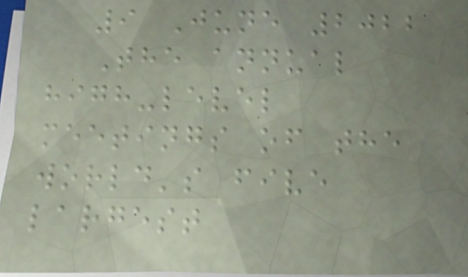9 June 2022
The annual
high-level
meetings of the
world's five
largest
